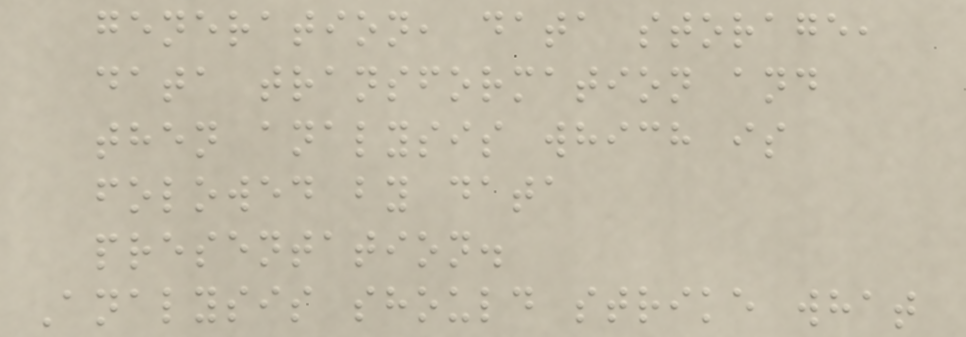generation, data storage,
data transformation and
then analysis which is
folowed by data
presentation.
Analysis should strike what
